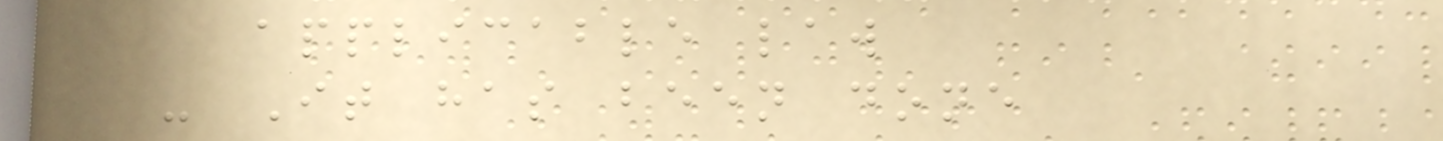applicable law
- It has been done
